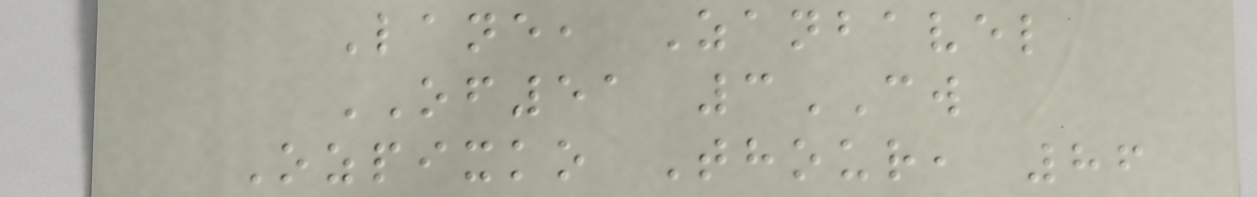Lane, Zanbavel
OF51 3CW
Ozpixko Thour, 86
